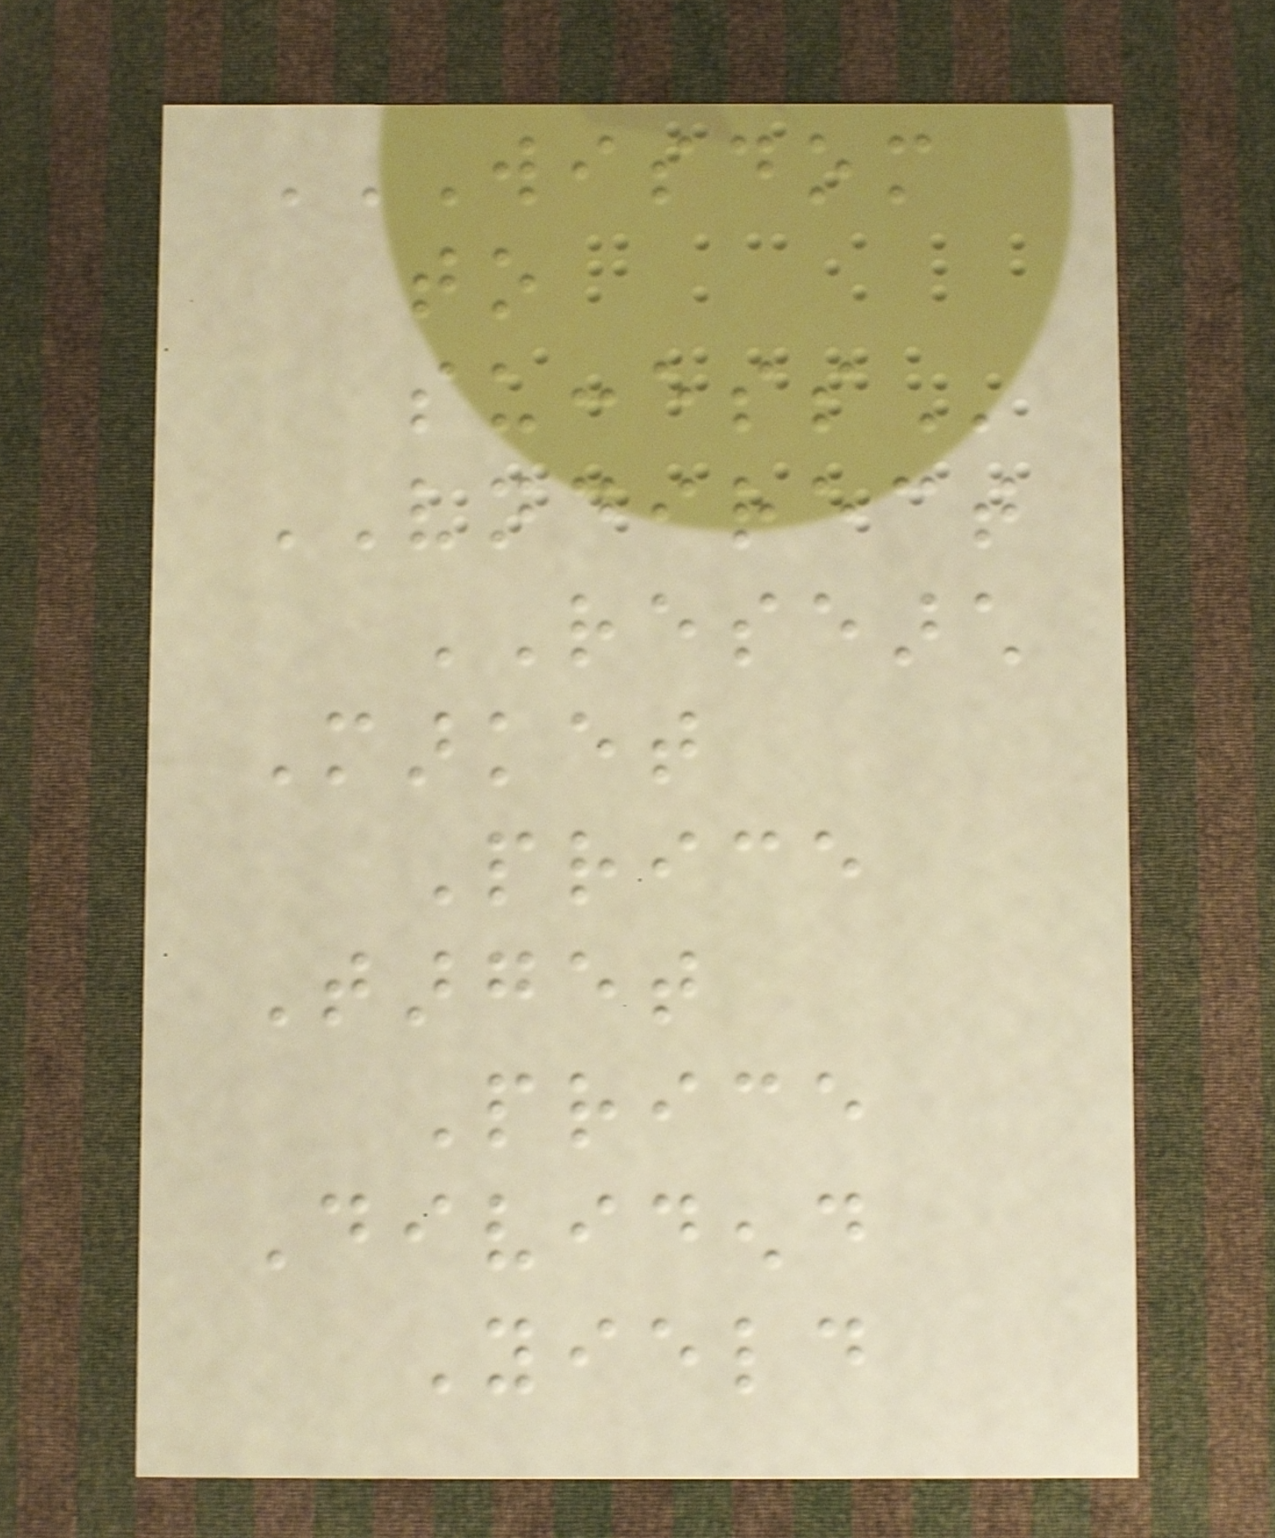WISDOM
TO
SUCCESS
VNDIRECT
RESEARCH
Market
Price
Target
Price
Dividend
Yield
